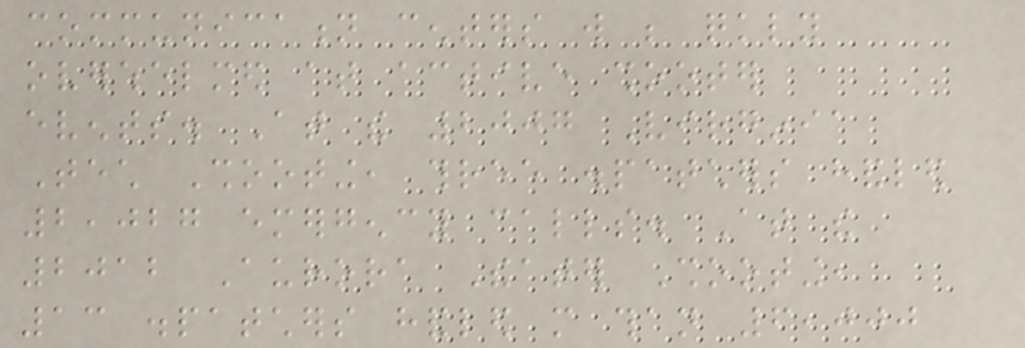communication centers will be quickly
overwhelmed at active shooter
events. At the 2007 Virginia
Tech Shooting, three dispatchers handled
2,027 emergency calls. At the
2012 Aurora Theater Shooting,
13 dispatchers handled more than 6,000
